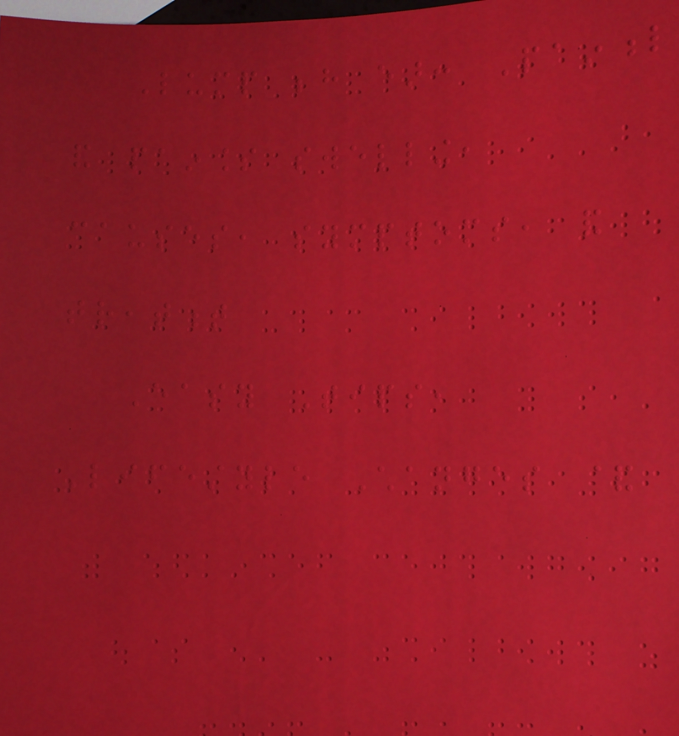Lump behind ear: Painful
and painless swelling,
causes, symptoms, and
treatment
Easy Tips,
Lifestyle Changes &
